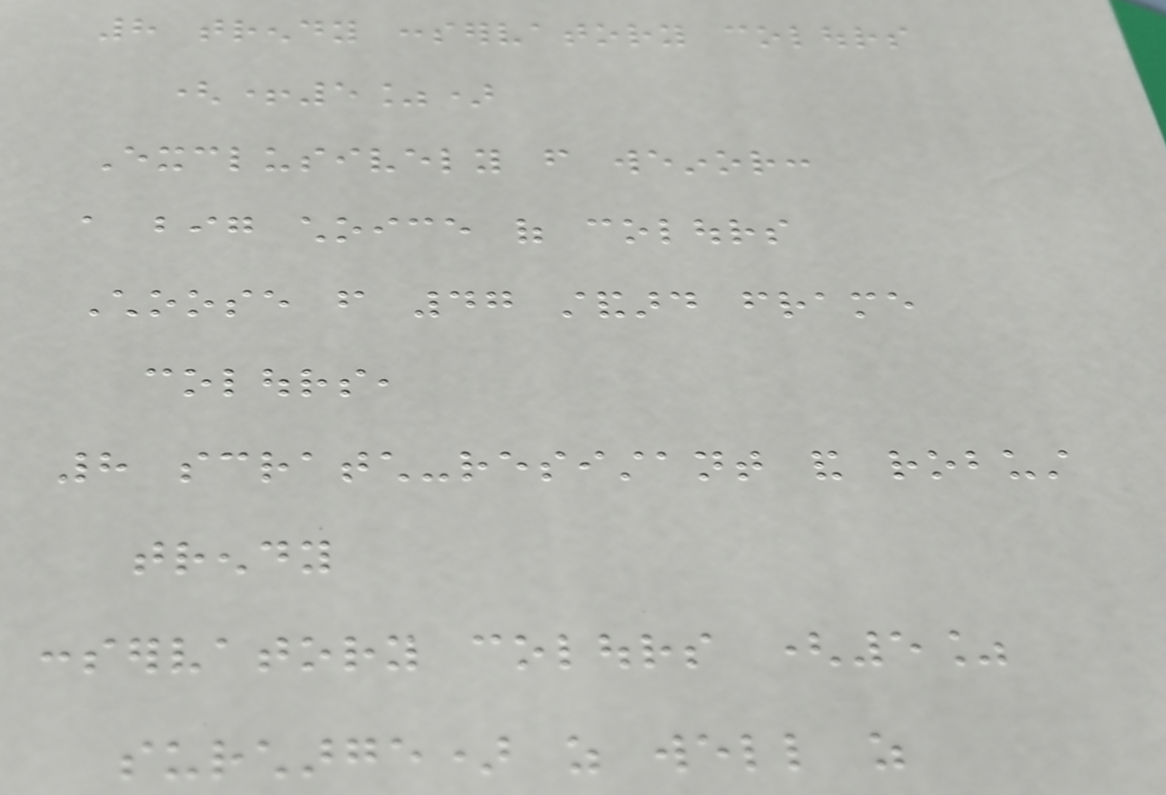8 trendy conservatory colours
(+5%)
Exclusively from weinor:
a big choice of colours
Choose from 47 standard frame
colours,
8 scratch-resistant and robust
trendy
conservatory colours (5%
surcharge) as well as
